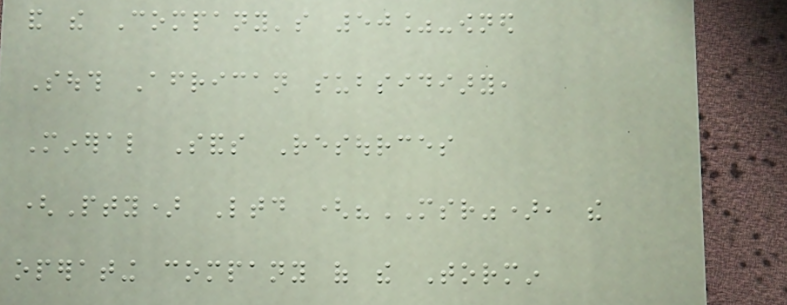and the Company's 50%-owned
South African subsidiary,
Mineral Sands Resources
(Pty) Ltd ("MSR"), the
operating company of the Tormin
